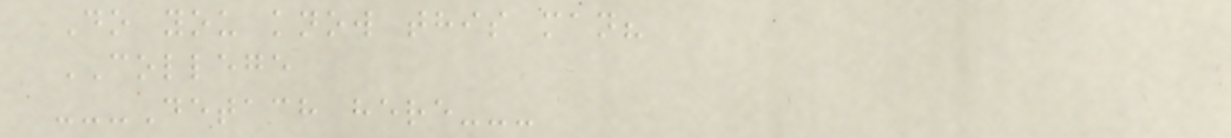Do you know this man?
COLLEGE
---Detach here---
